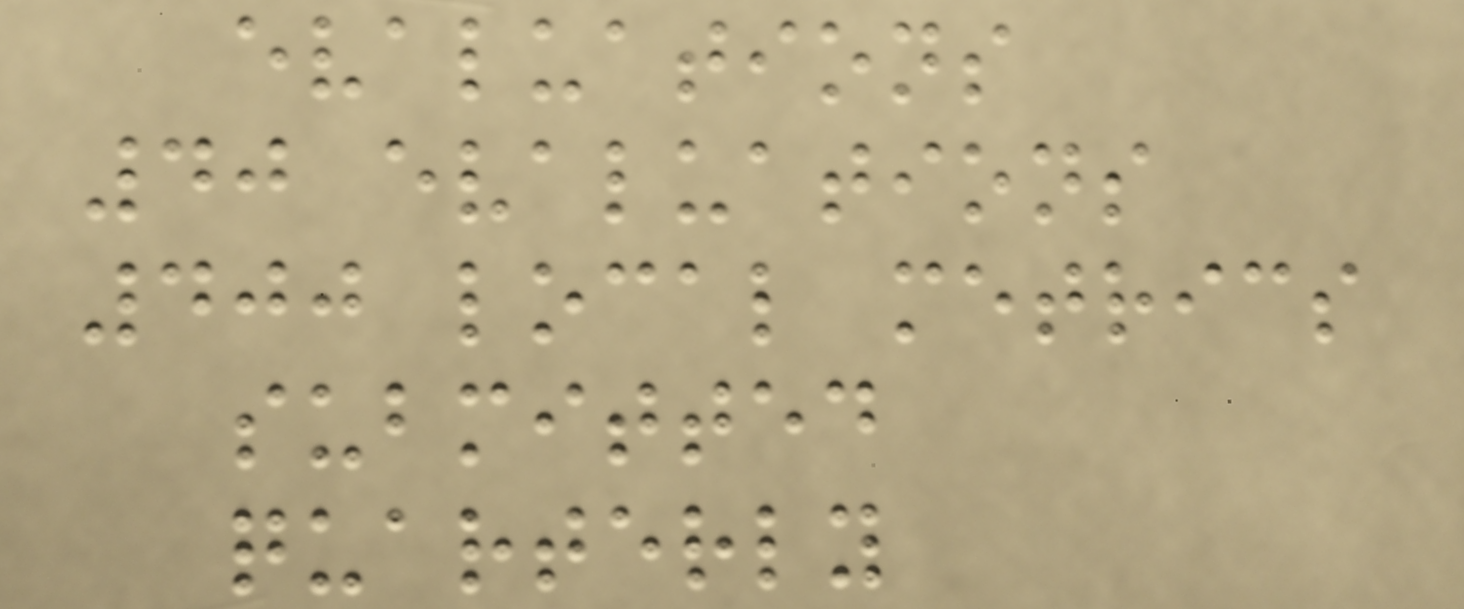evaluations
40 evaluations
400 local metrics
submitted
quarterly
